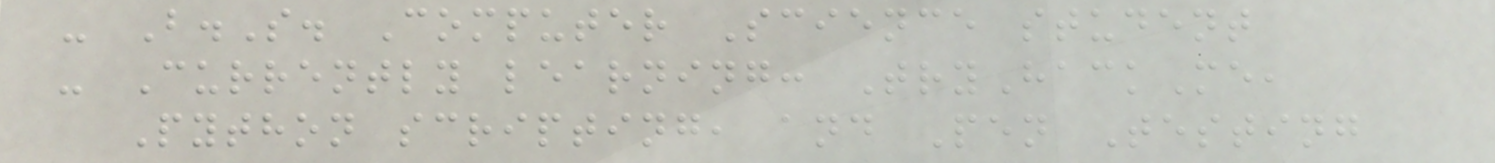- B.S. Computer Science student
- Currently learning: TryHackMe,
Python scripting, and Pen Testing
